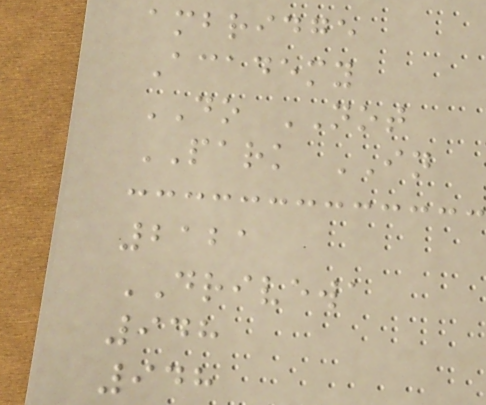ambridge
Academy
DO NOT
PARK IN
2121
DRIVEWA
948
948
